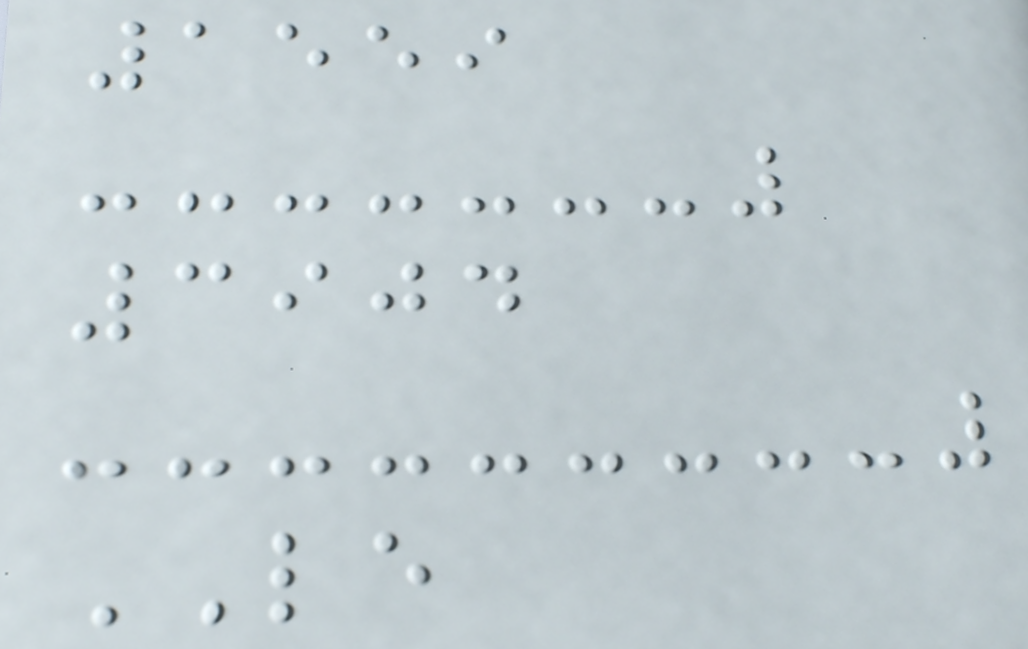1559
3904
LE
